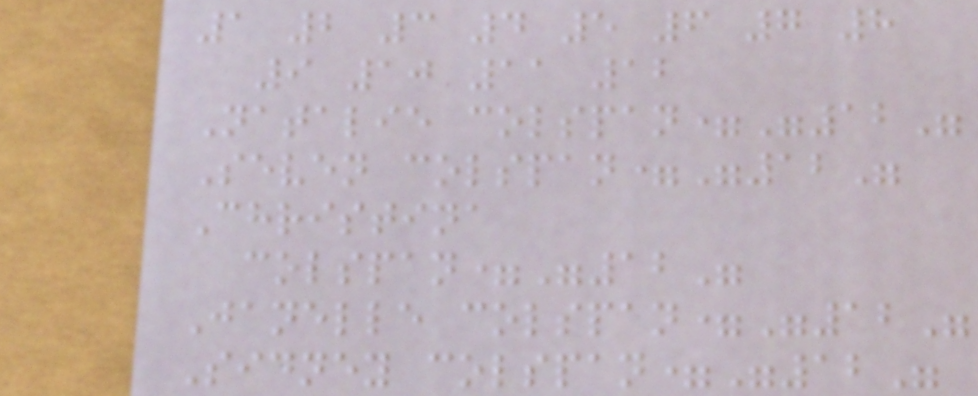1 2 3 4 5 6 7 8
9 10 11 12
Natalie colspan="12"
Seven colspan="12"
Christina
colspan="12"
Janelle colspan="12"
Sidney colspan="12"
